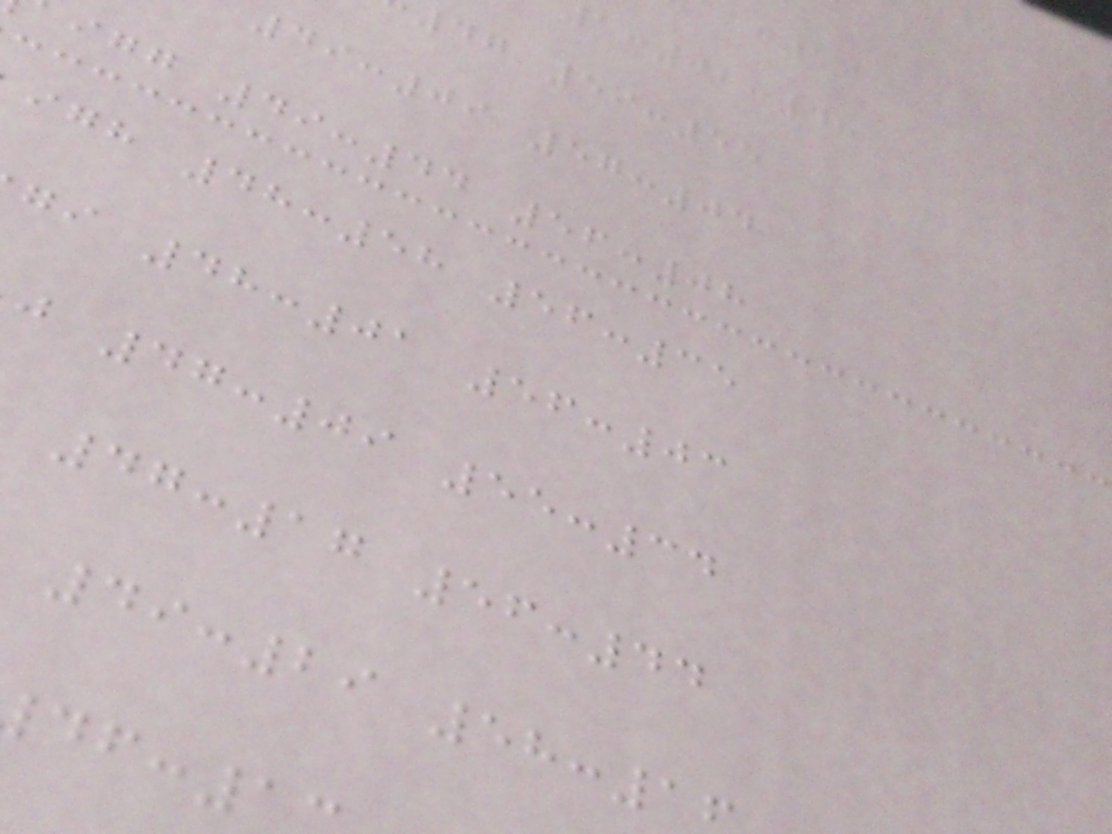:02:48
47 59:55
49:09 57:04
igg 49:44 56:08
igh 48:58 56:35
gi 48:01 56:03
j 47:09 55:34
47:17 56:44
49:29 58:1
